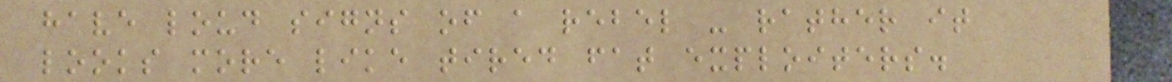have loud signs of a rebel - rather it
looks more like tired fat exploiters.
